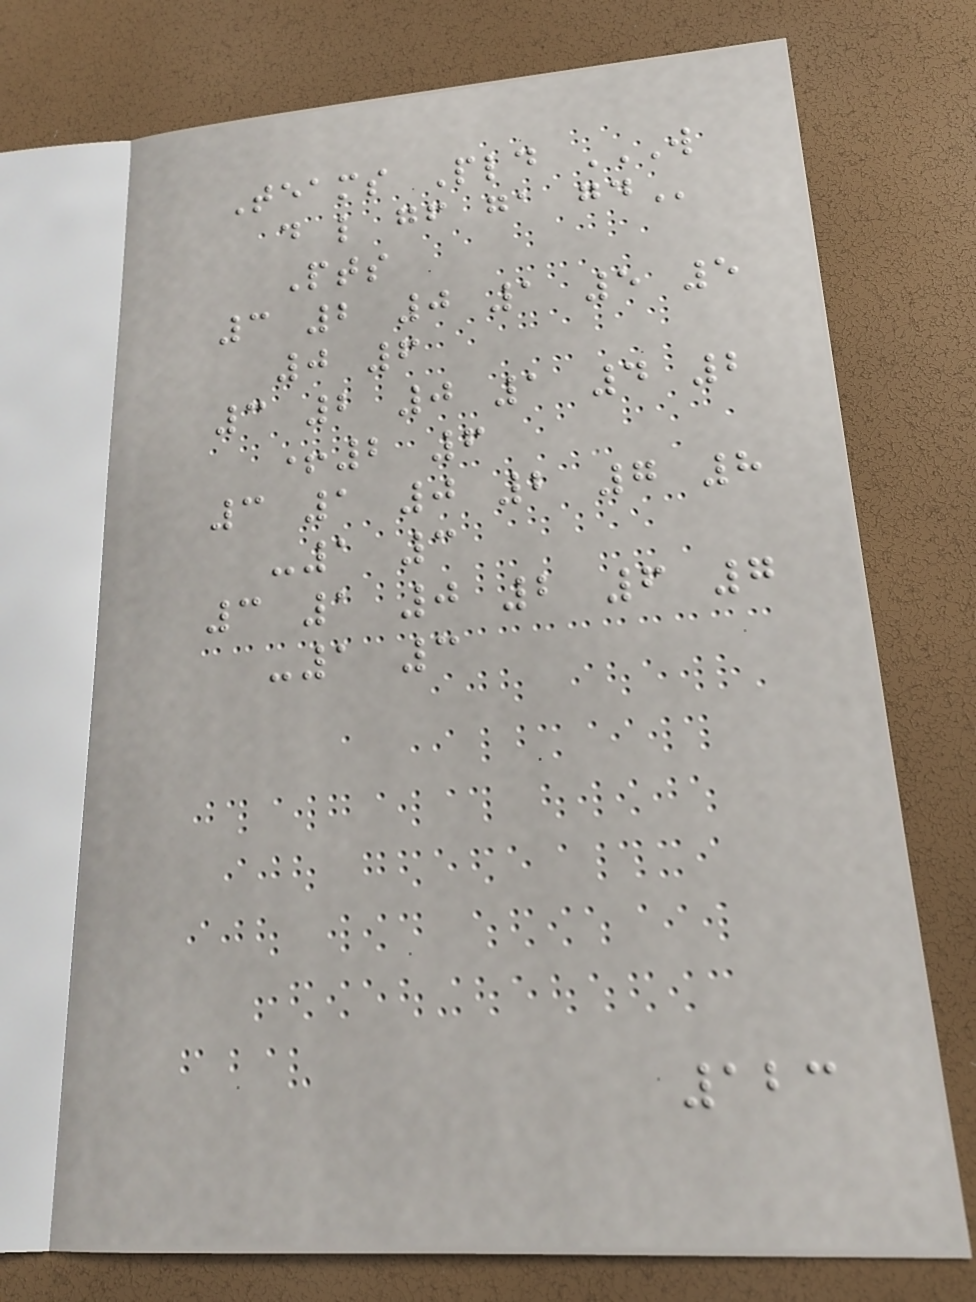Teams Pld W
D L GF GA GD
Pts
3 2 0 1 5 5
0 6
3 2 0 1 4 2
+2 6
3 1 0 2 7 8
-1 3
3 1 0 2 6 7
-1 3
123
